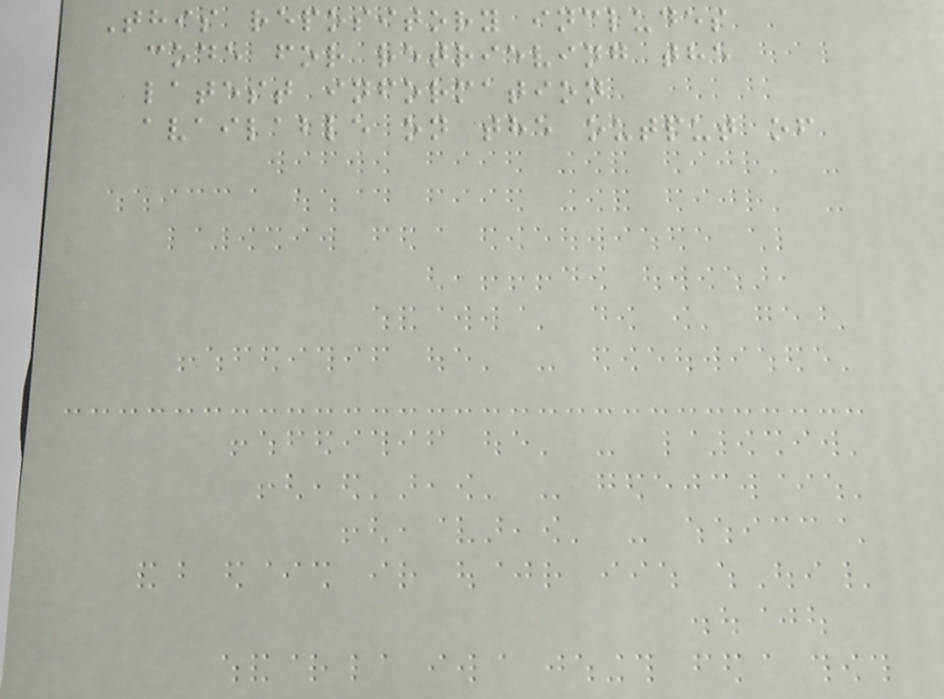This repository includes
code for retrieving the
latest information
available on the output of
